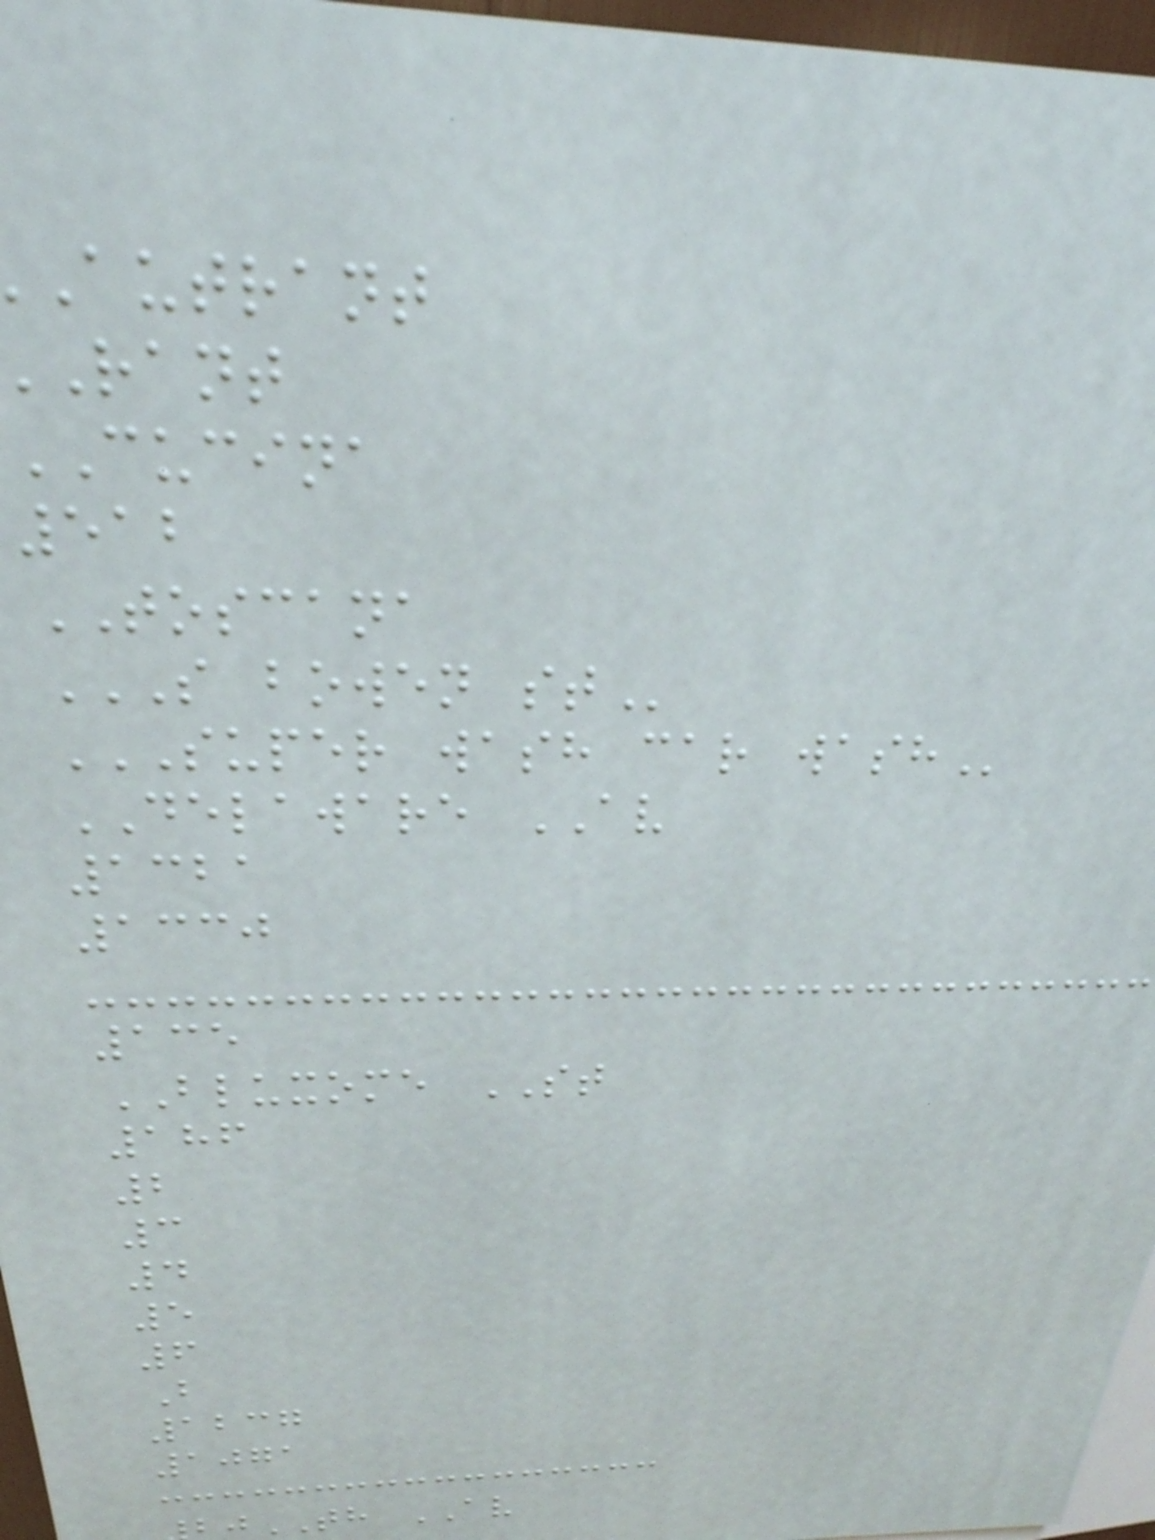autrant
rant
cucina
512
TOSCANA
S BOWEN ST
SUPER WASH CAR WASH
DELAWARE AV
1321
1330
135
BLUXOME ST
186
2
3
4
5
6
B
1237
1071
TH AV
